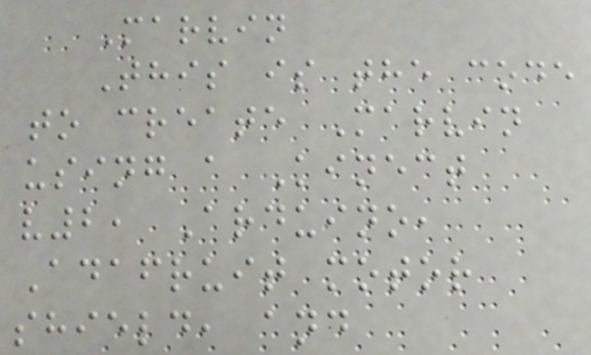Marvin
This is the code
to create Marvin
using a Kinect
v2, Arduino,
Adafruit motor
shield, and
